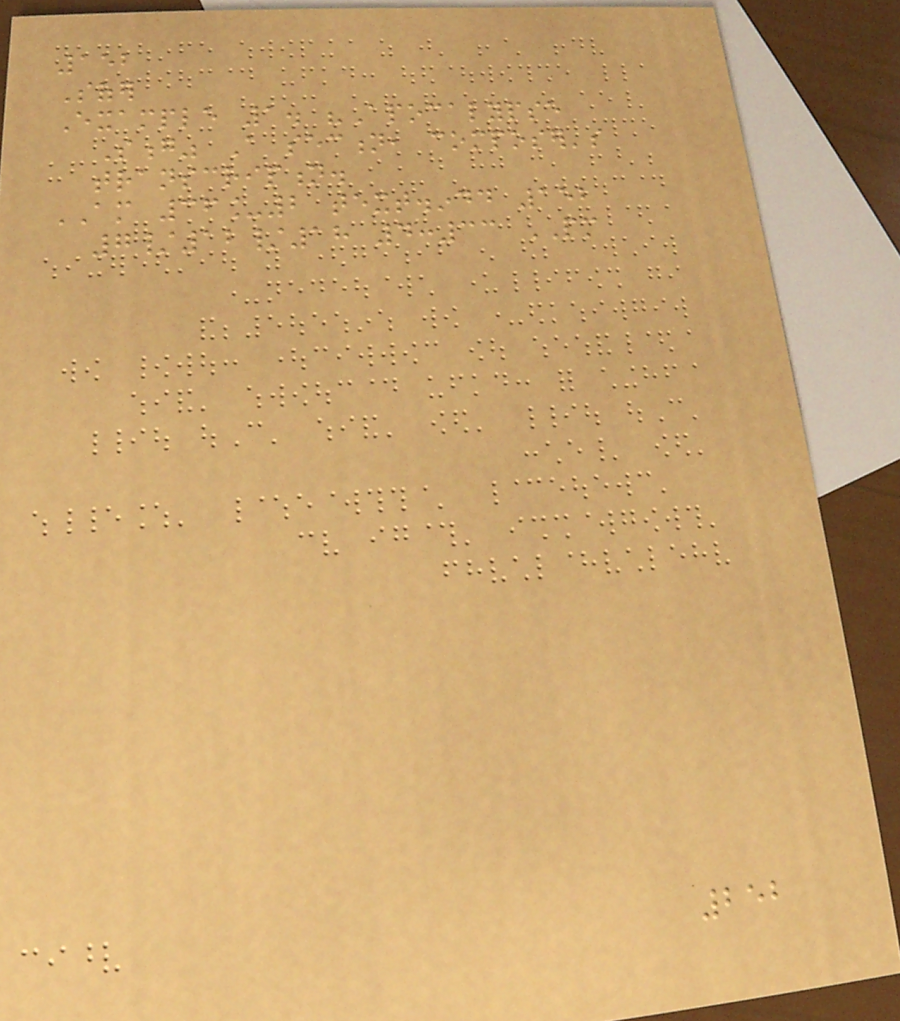152
Sofer
Example 1. "Apocalypse
Song" A section, composer's
transcription.
AM 36_2 text.indd 152
7/12/18 4:33 PM
252
